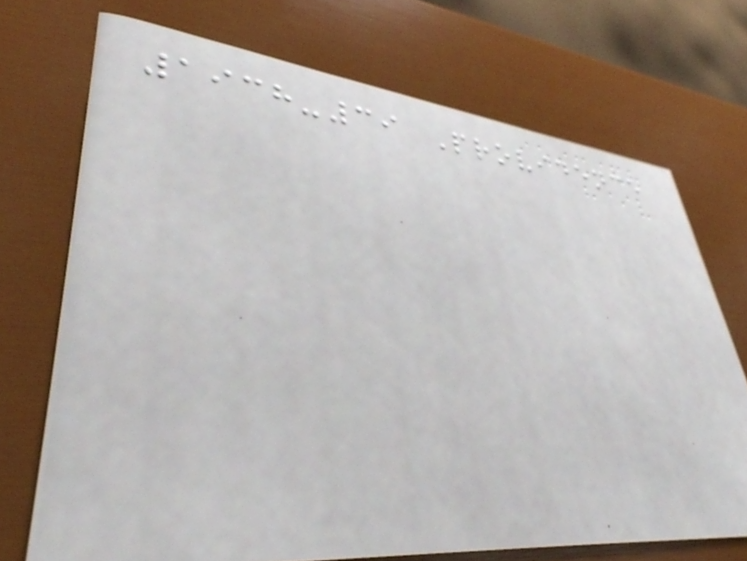1938-39 Providence
